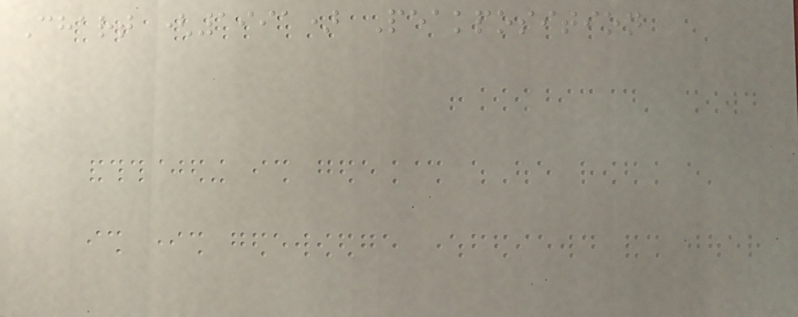Chart (1991) Peakposition
